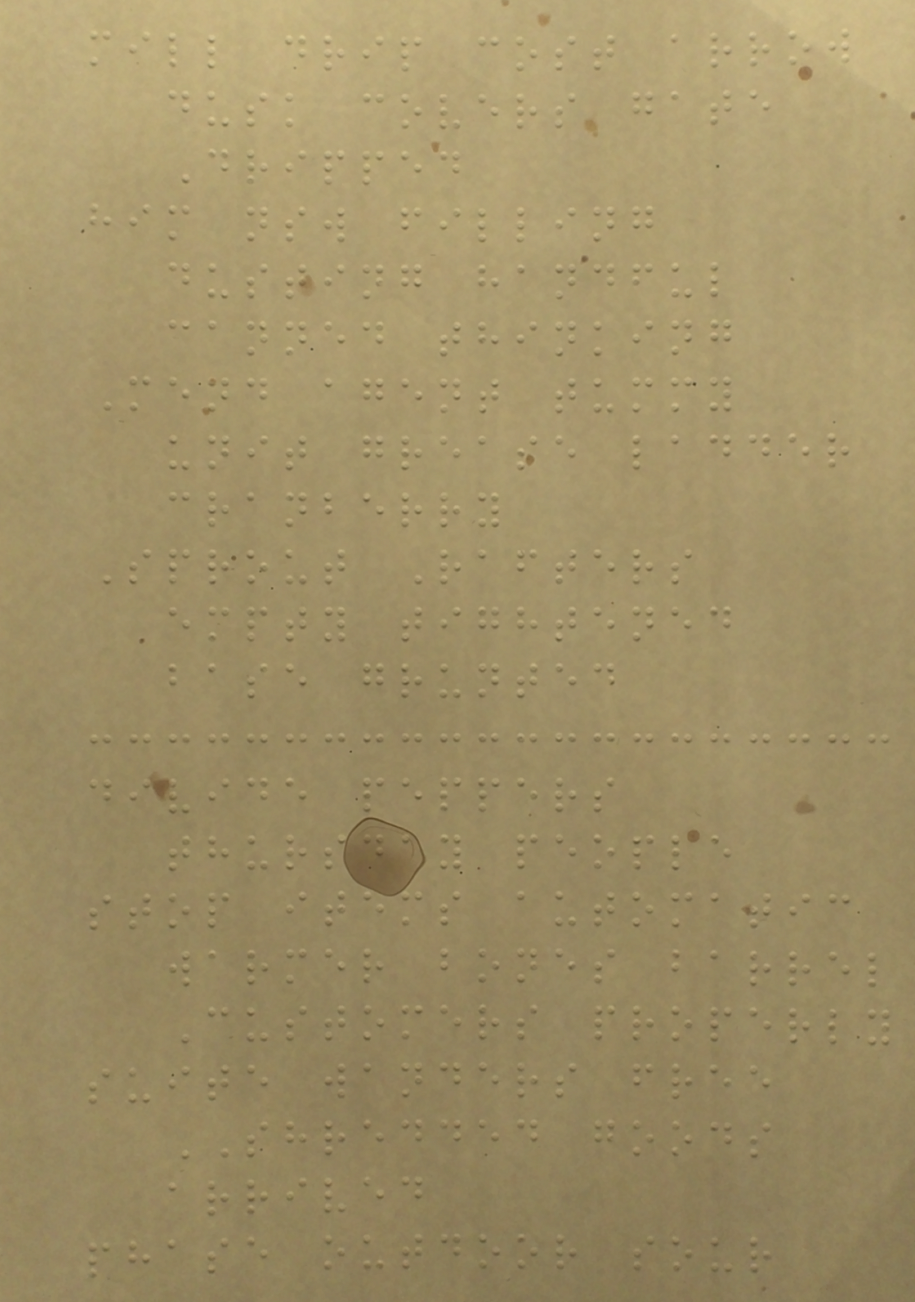mill drip cost arrow
dusk covers gate
Dripped
him nsw filling
dusting handful
canned thinking
Mend agent tummy
unit grease ladder
cranberry
Sprout Rafters
empty tightened
base grunted
divide peppers
thursday people
stop items automatic
warmer bones barrel
Customers properly
suite wanders free
SHREDDED goods
arrived
phase outdoor sour
